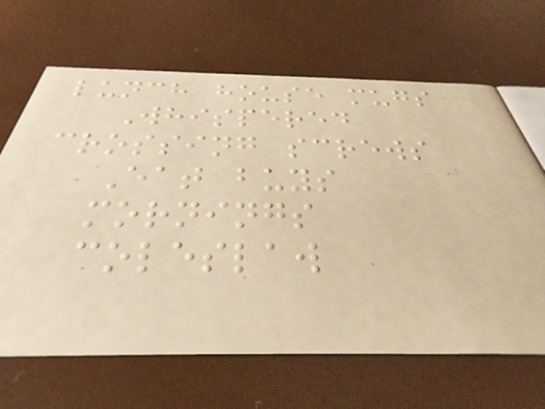lunch house mugs
Whispered
crossing screws
Eat buys
mornings
coleslaw
